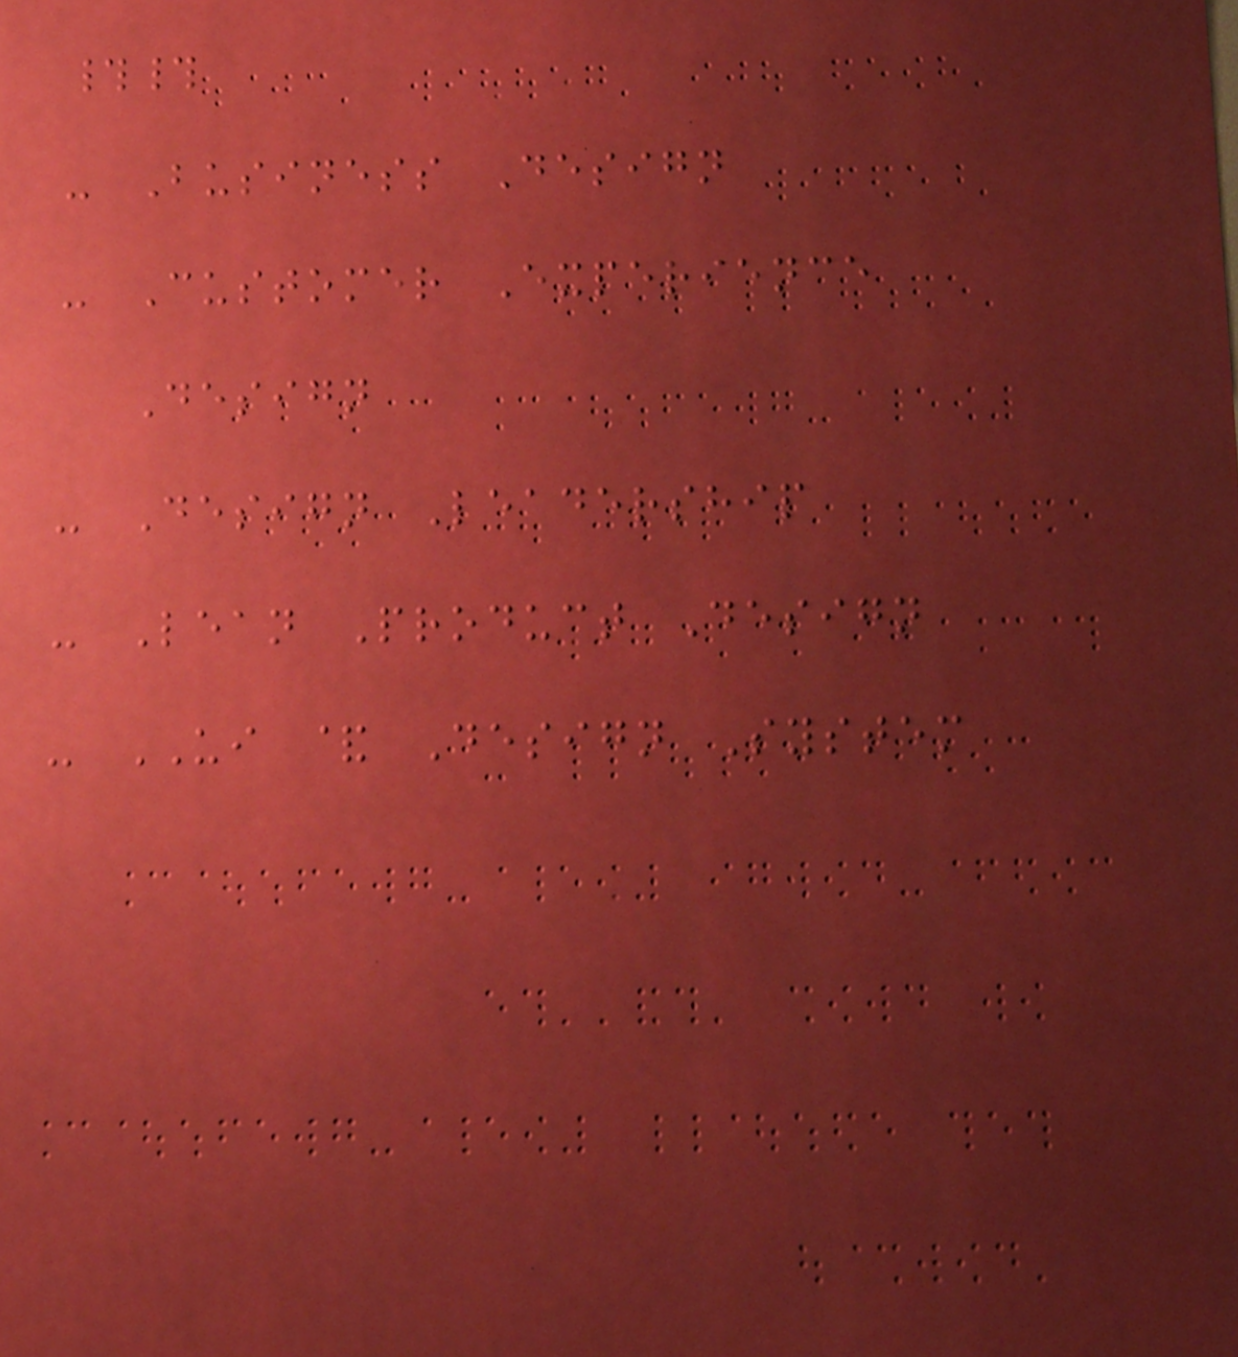##
- Business Design
- Customer Experience
Design
- Design Leadership
- Lean Product Design
- UI & Design System
